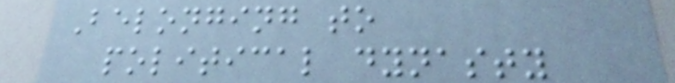Belonging to
political dynasty
